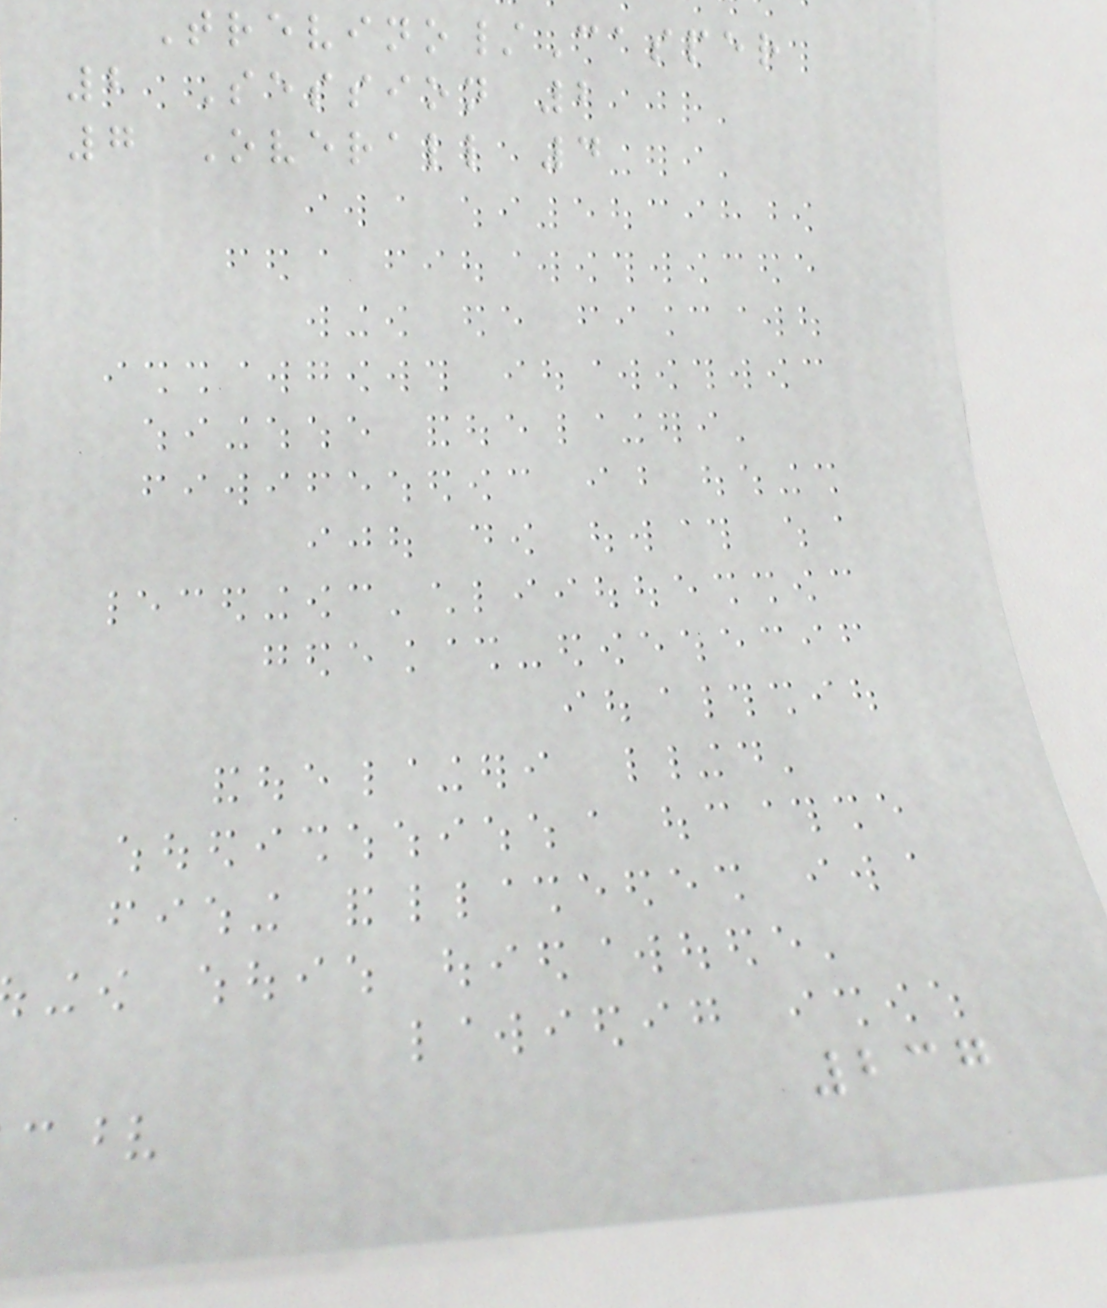Trevino/Casper
2 Session 2
7 Overall 4
237
